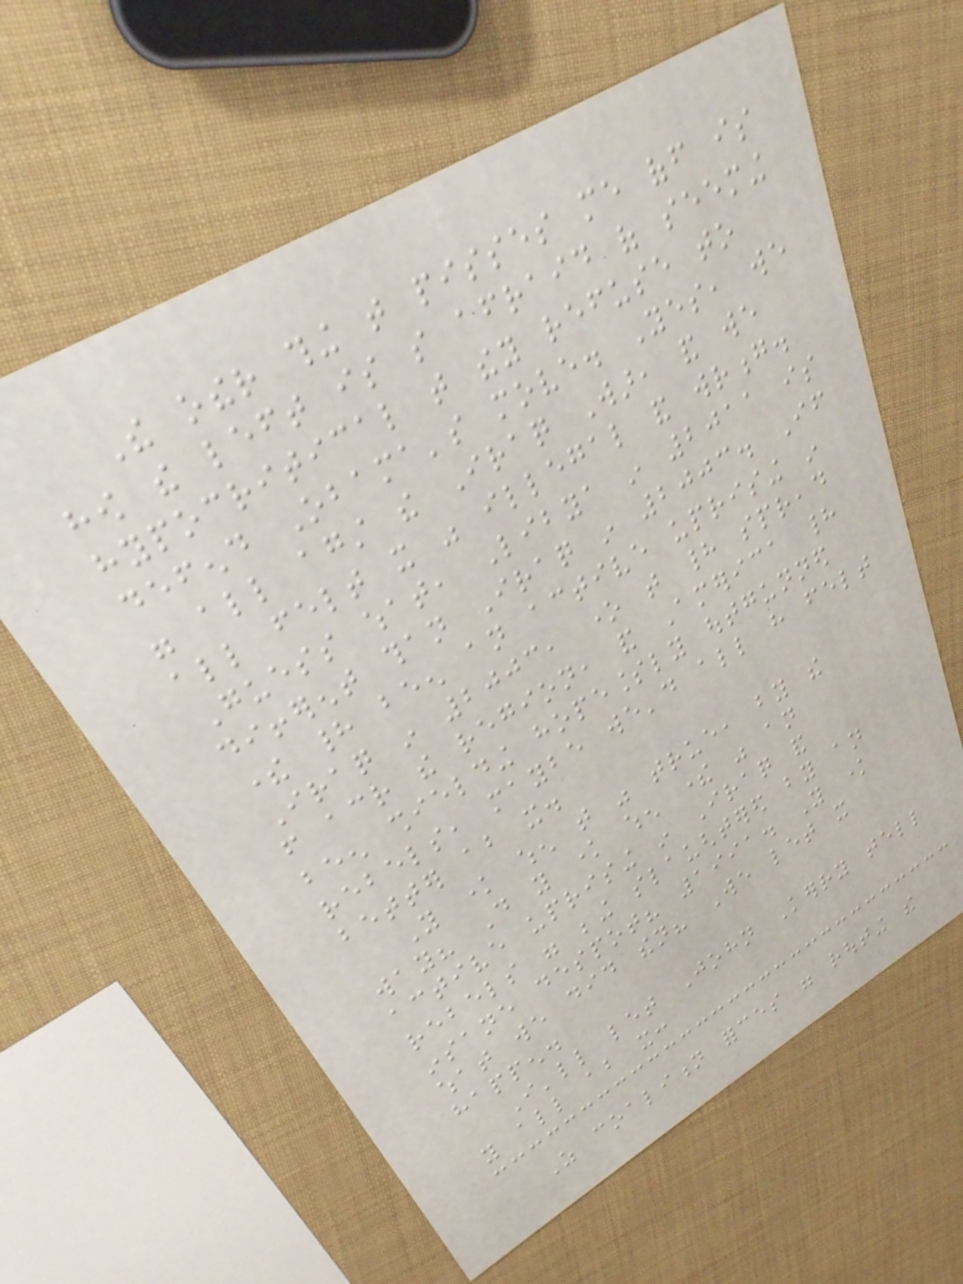The other thing that pisses me off is
how the left is so afraid of seeming
hypocritical that they refuse to
defend Obama's move. Yes, we
were all against the Iraq War, and we
all felt it was illegal and wrong.
Guess what, Libya in 2011 is
different than Iraq in 2003. If
there had been an active uprising in
Iraq in 2003, one that had spread
from across the region, and America had
been shielding hopelessly outgunned
rebels, maybe we'd all have felt
better about it.
You know when that was true, by the
way? Do you know when there was an
active uprising in Iraq and
rebels were being slaughtered by an
insane despot? 1991. You know
what we did then? We let it
happen.
I'll let John Kerry tell
you all about it:
As coalition forces were routing the
